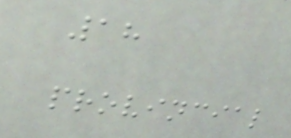18
provincial
